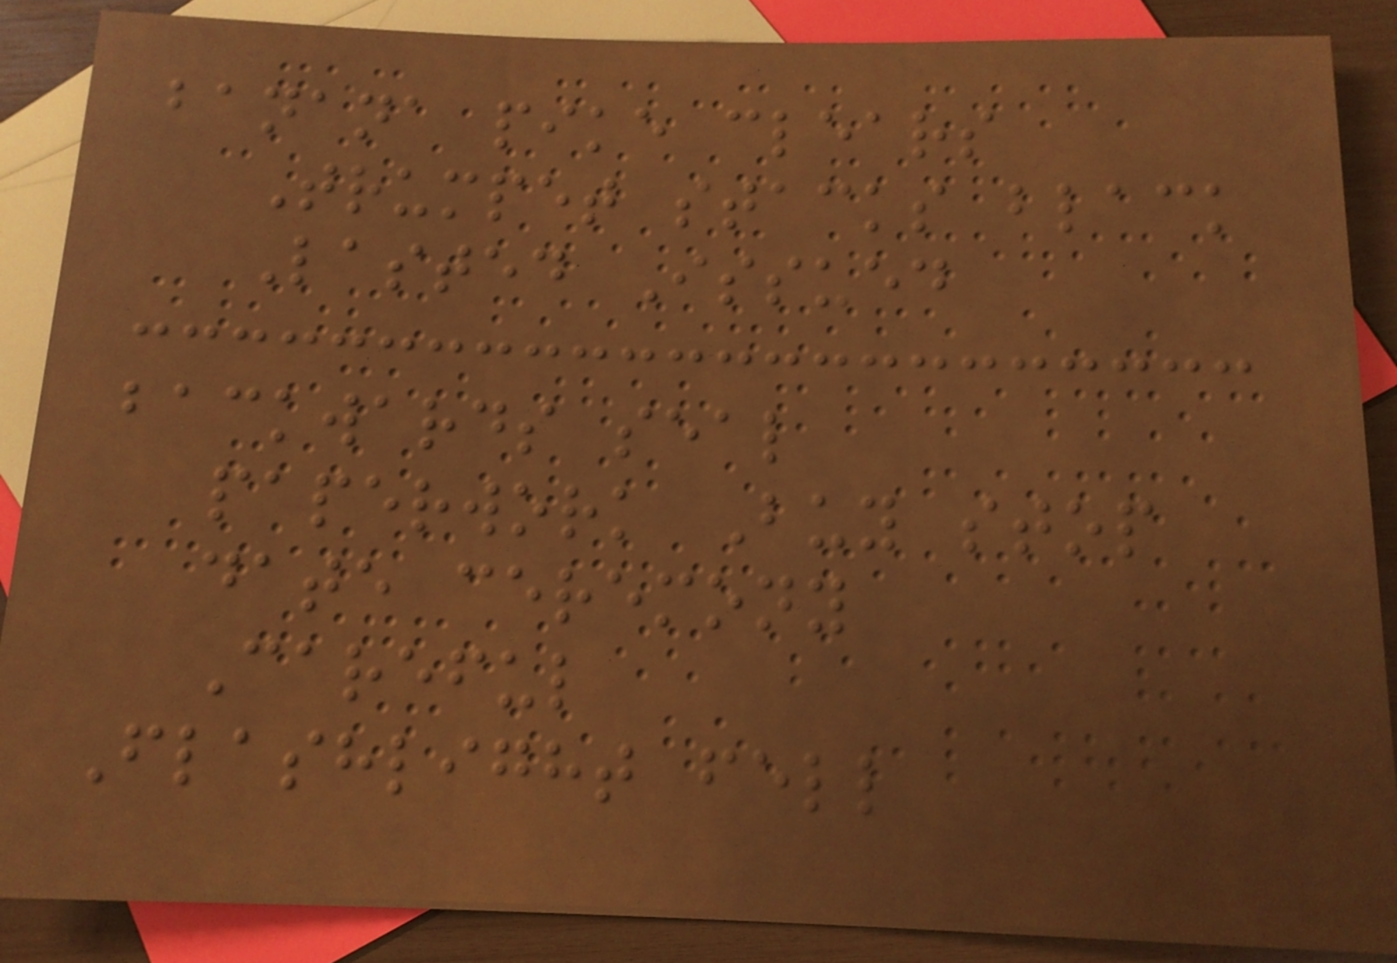banana pike clears
Trumpet stacks black
Lasted Issued
backwards seal
paperwork Buy stop
date ceremony
Careful
Flashlight fell
